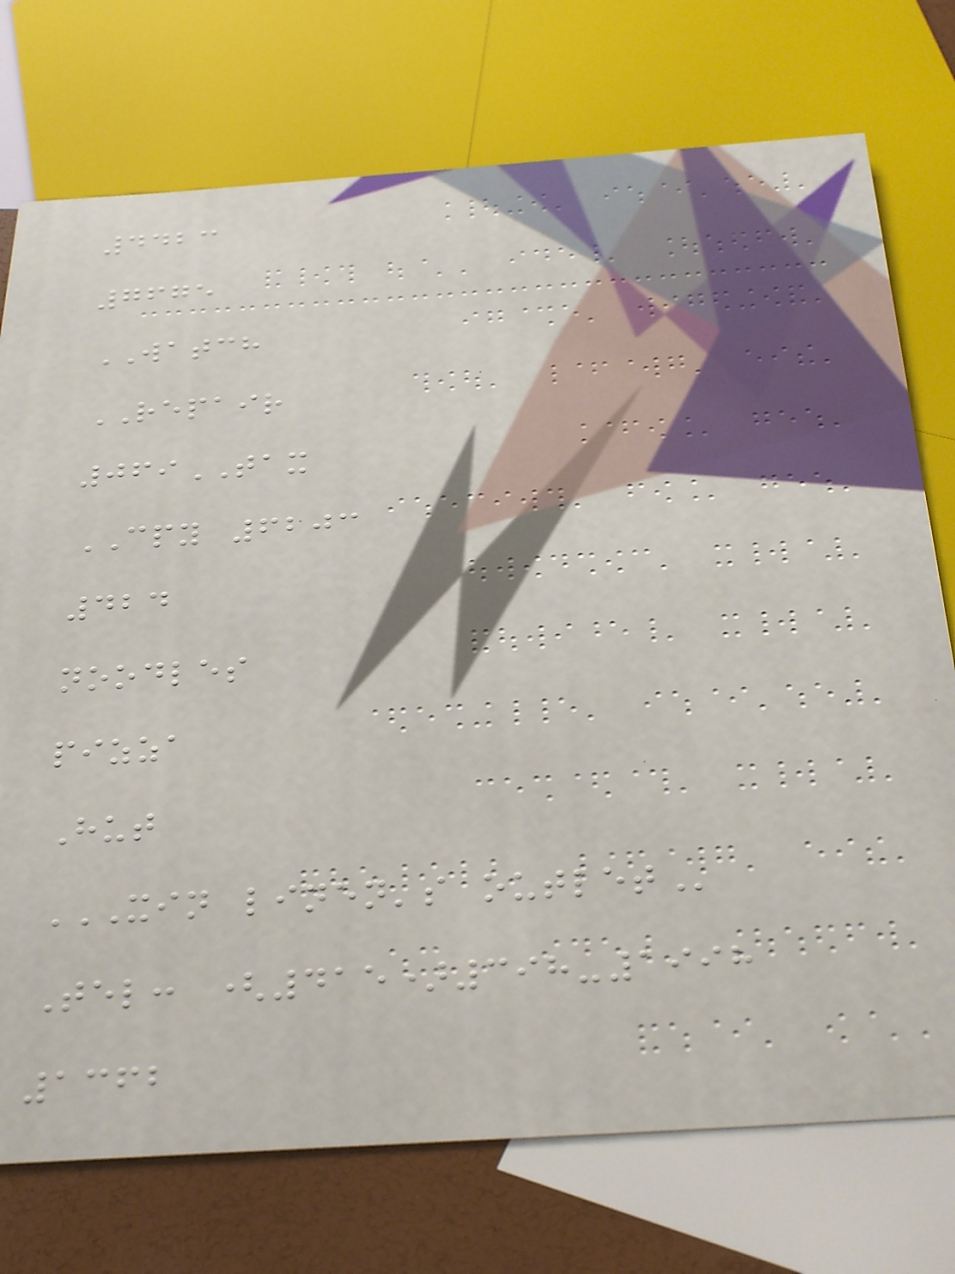4423
7675
WATCH
REPAIR
069TAX
CPY 6203
424
noodles
pizza
Hut
XIN LINEN'S OUTLET
Tel: (415)398-1998
1362
